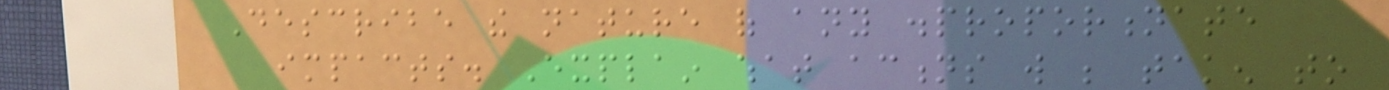Describe the nature of any disproportionate
impacts. Explain what actions will be taken to
